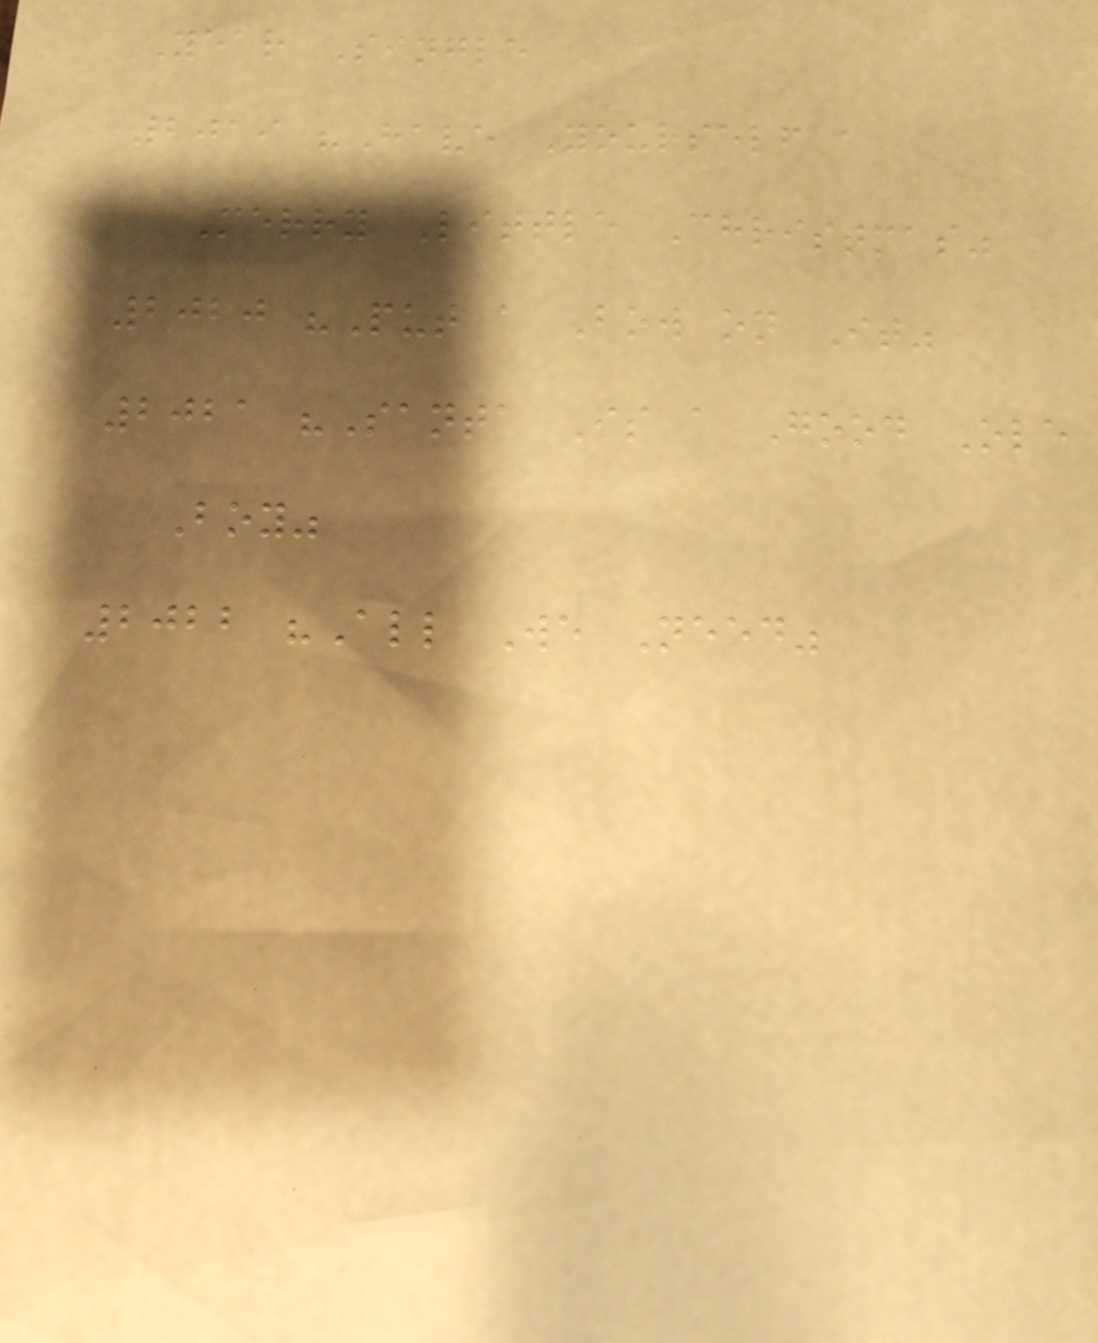Year Single
2019 "Have Yourself a
Merry Little Christmas"
2020 "Put a Bow on It"
2021 "Santa Is a Good Ole
Boy"
2022 "All We Need"
